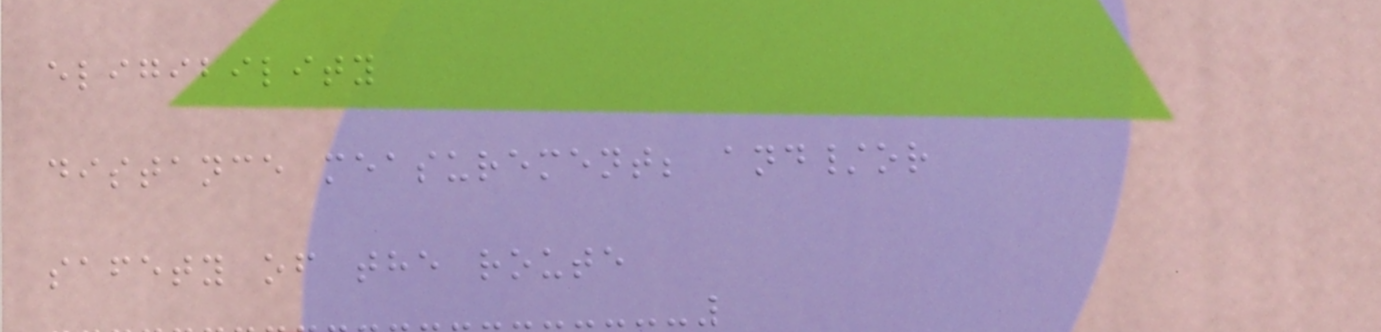eligibility
distance measurement; and/or
safety of the route
